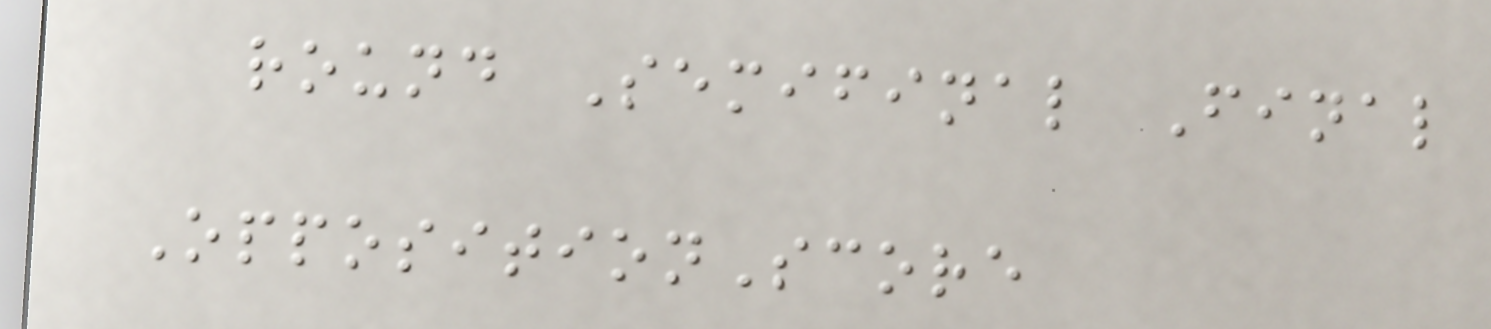round Semifinal Final
OppositionScore
